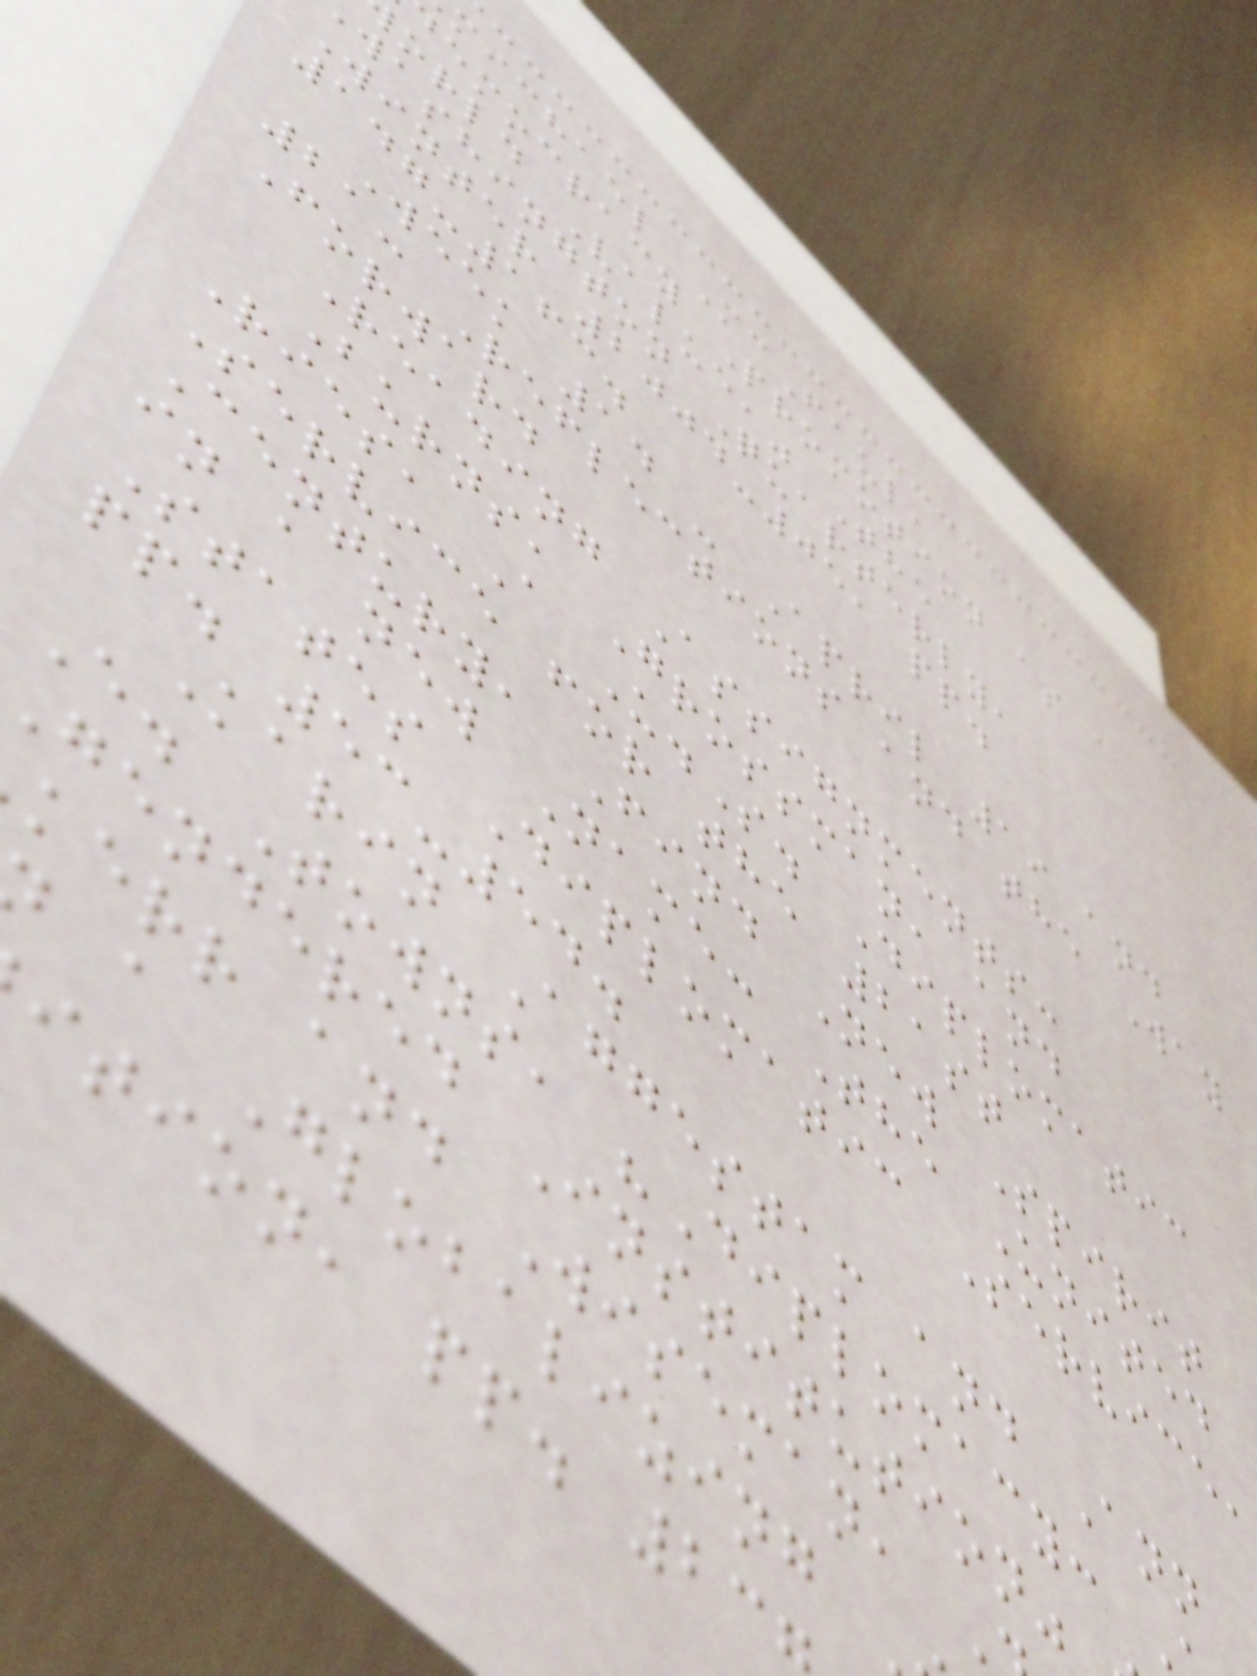michael McFaul,
emocracy Promotion as a
orld Value," The
washington Quarterly,
Winter 2004-05, pp.
147-163.
Week 14 - April 19 and
21: Reflections and the Way
Forward
Reading Assignments:
Burns, Grossman, and
Ries, A U.S. Diplomatic
Service for the 21st
Century, Find New Spirit
in a new Name: The United
States Diplomatic Service,
pp. 53-54.
Karin Aggestam and Ann
E. Towns, "Diplomacy:
gendered Institution"
kerr and Wiseman,
a Globalizing
ition, pp. 23
